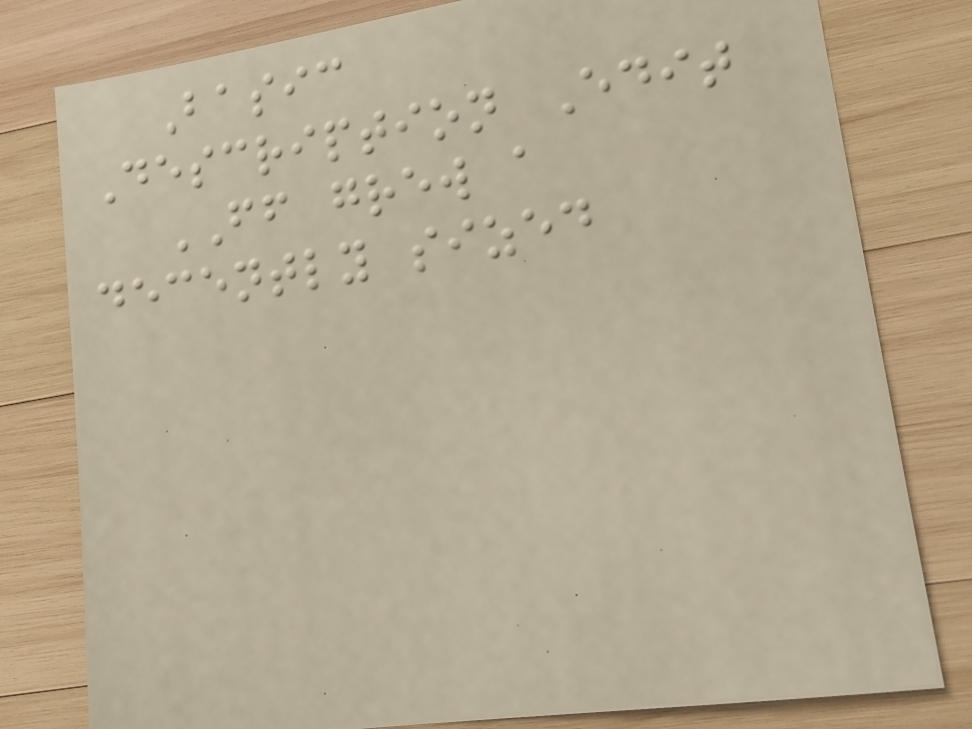Basic
Description Edit
FF grew a
decently sized
